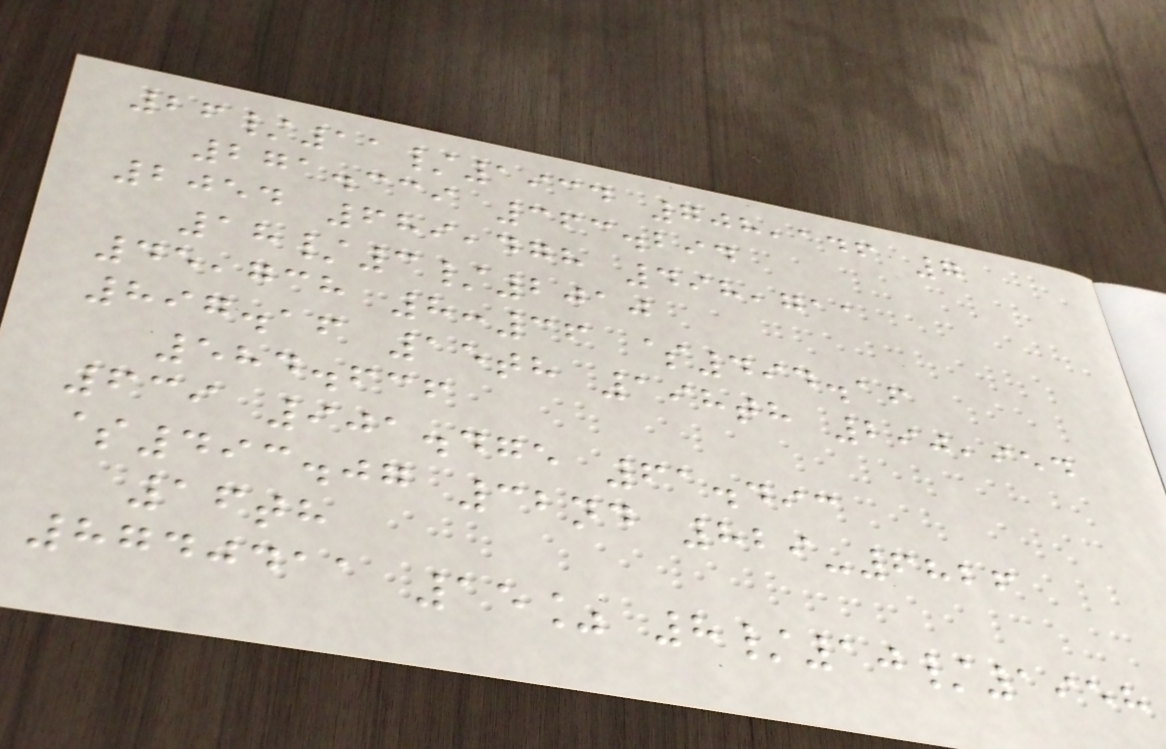26/11/1934 708,146 7
271.339 363.294
2054 689,478 498,711
18/3/2010
45,738 8:36 $494.16
897.16 15th 198th 290,954
584.636
639 901.475 61.493
$493.07 32nd 829-6826
16th
8740411 15% 8/10/1958
